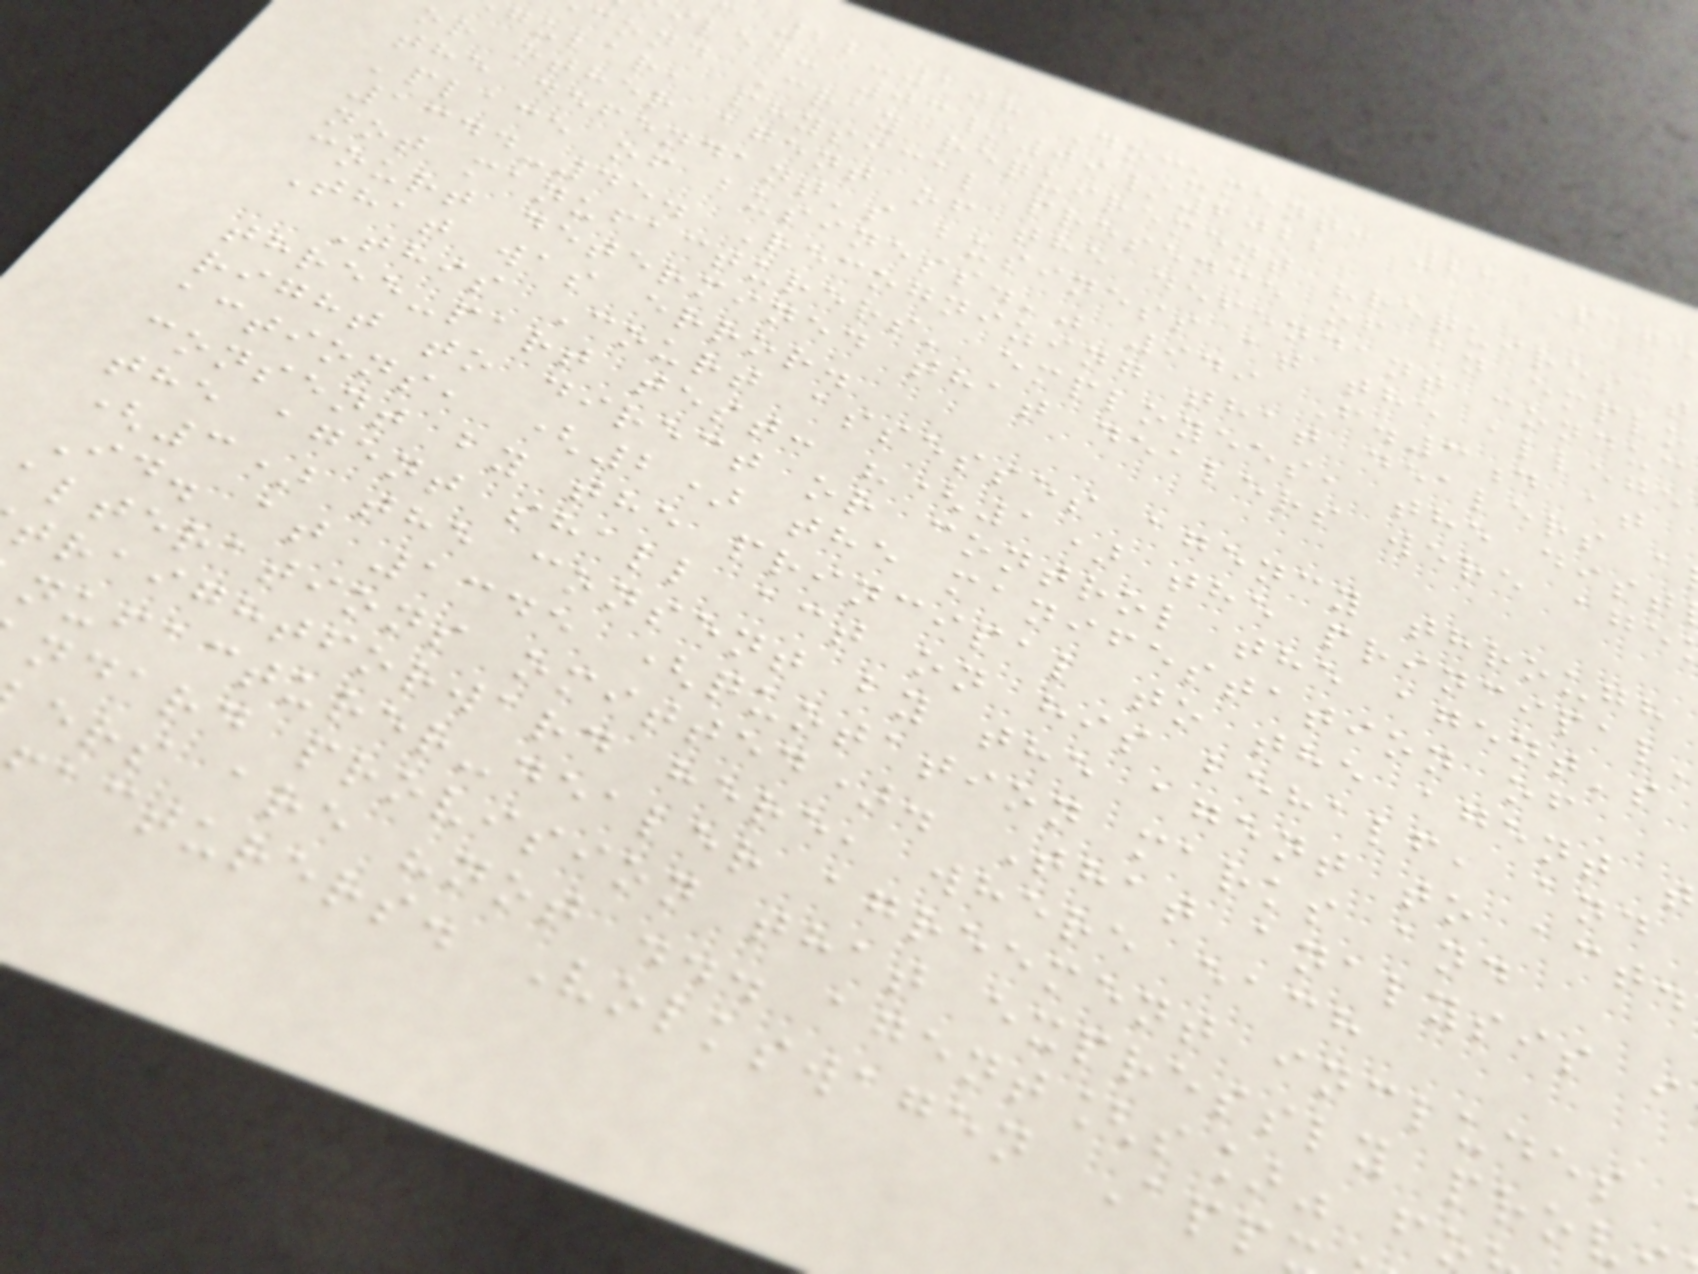22-108 Document: 21 Page
iled: 03/09/2022
cond Cray requirement "requires t
gular, physical presence of an emplo
or other agent of the defendant conduc
the defendant's business at the allege
'place of business.'" 949 F.3d at
1344-45. Recognizing that dealers a
not manufacturers' employees, the dist
court determined that dealers were age
That was error.
This Court assesses agency through
three-part test: "(1) the principal
right to direct or control the agent's
actions, (2) the manifestation of
consent by the principal to the agent t
the agent shall act on his behalf, and
(3) the consent by the agent to act.
Id. at 1345 (quotation marks and
alterations omitted). That analysis i
traightforward here, where each
nufacturer-dealer agreement includes
ndard provision that expressly prov
ers are "not ... agent[s]" f
acturers. Volkswagen App
